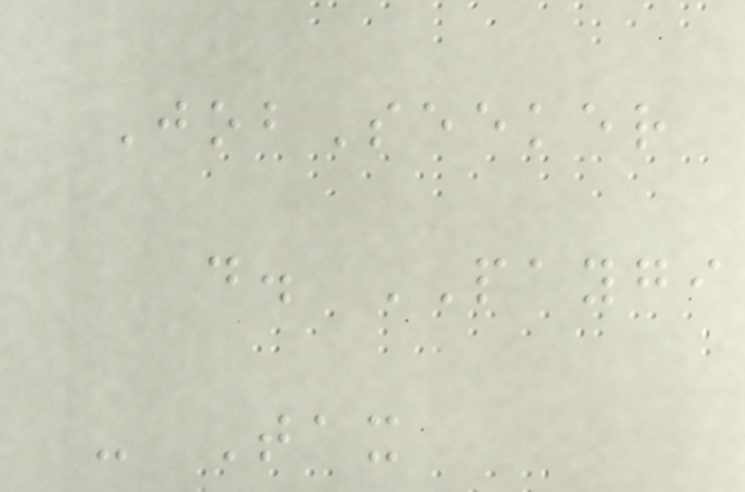JobSeeker
d. PAYGI
- Tax
